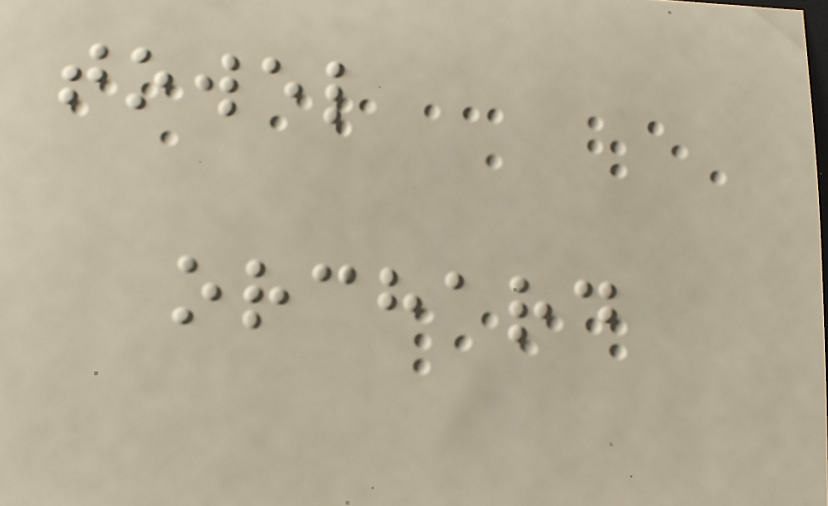towel
orchard
